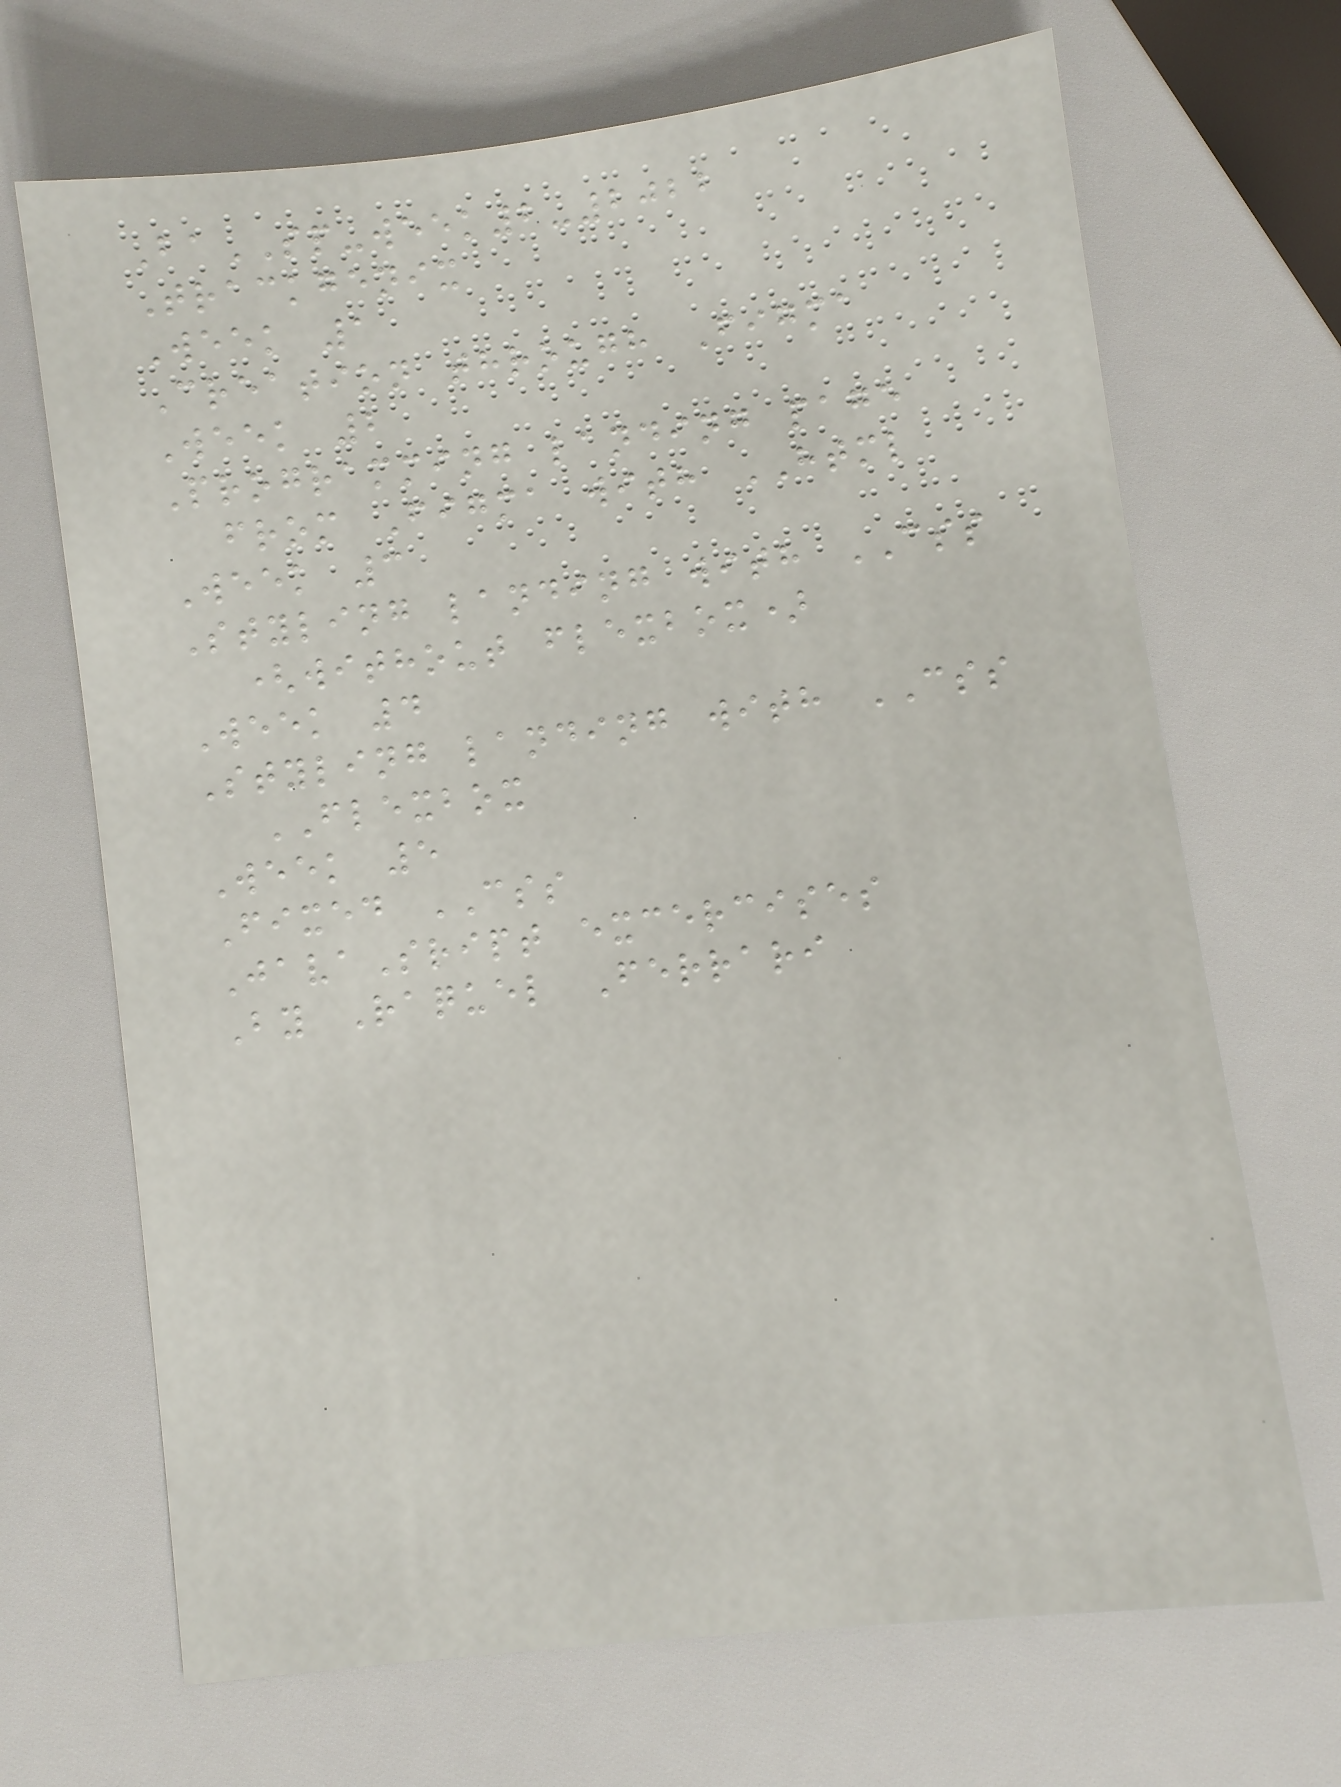BaSP-week2-2022
Trackgenix
Week 1
Creation through Figma
Week 2
Programming landing page
from Figma with HTML
Week 3
Styling landing with CSS
(without flexbox)
Week 4
Styling landing with CSS
FLEXBOX
Week 5
Fixed CSS
JavaSript excercises
By Raquel Ferrari
